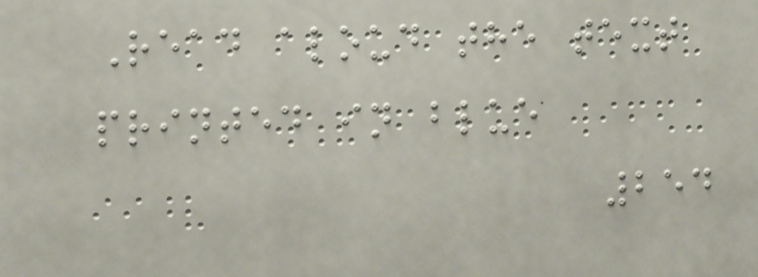Read aloud the text
printed in blue
254
